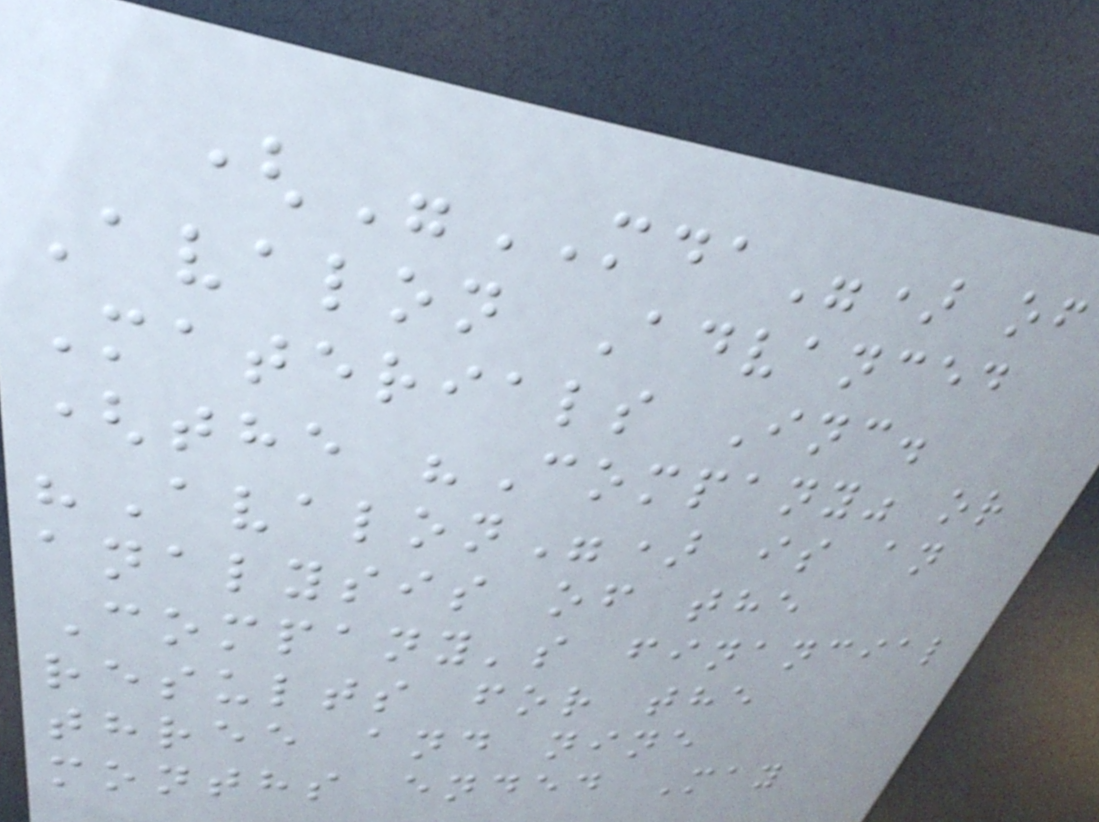("MDA") of
Avalon Advanced
Materials Inc.
(the "Company" or
"Avalon") is an
analysis of the
Company's financial
results for the
three and nine
months ended May
